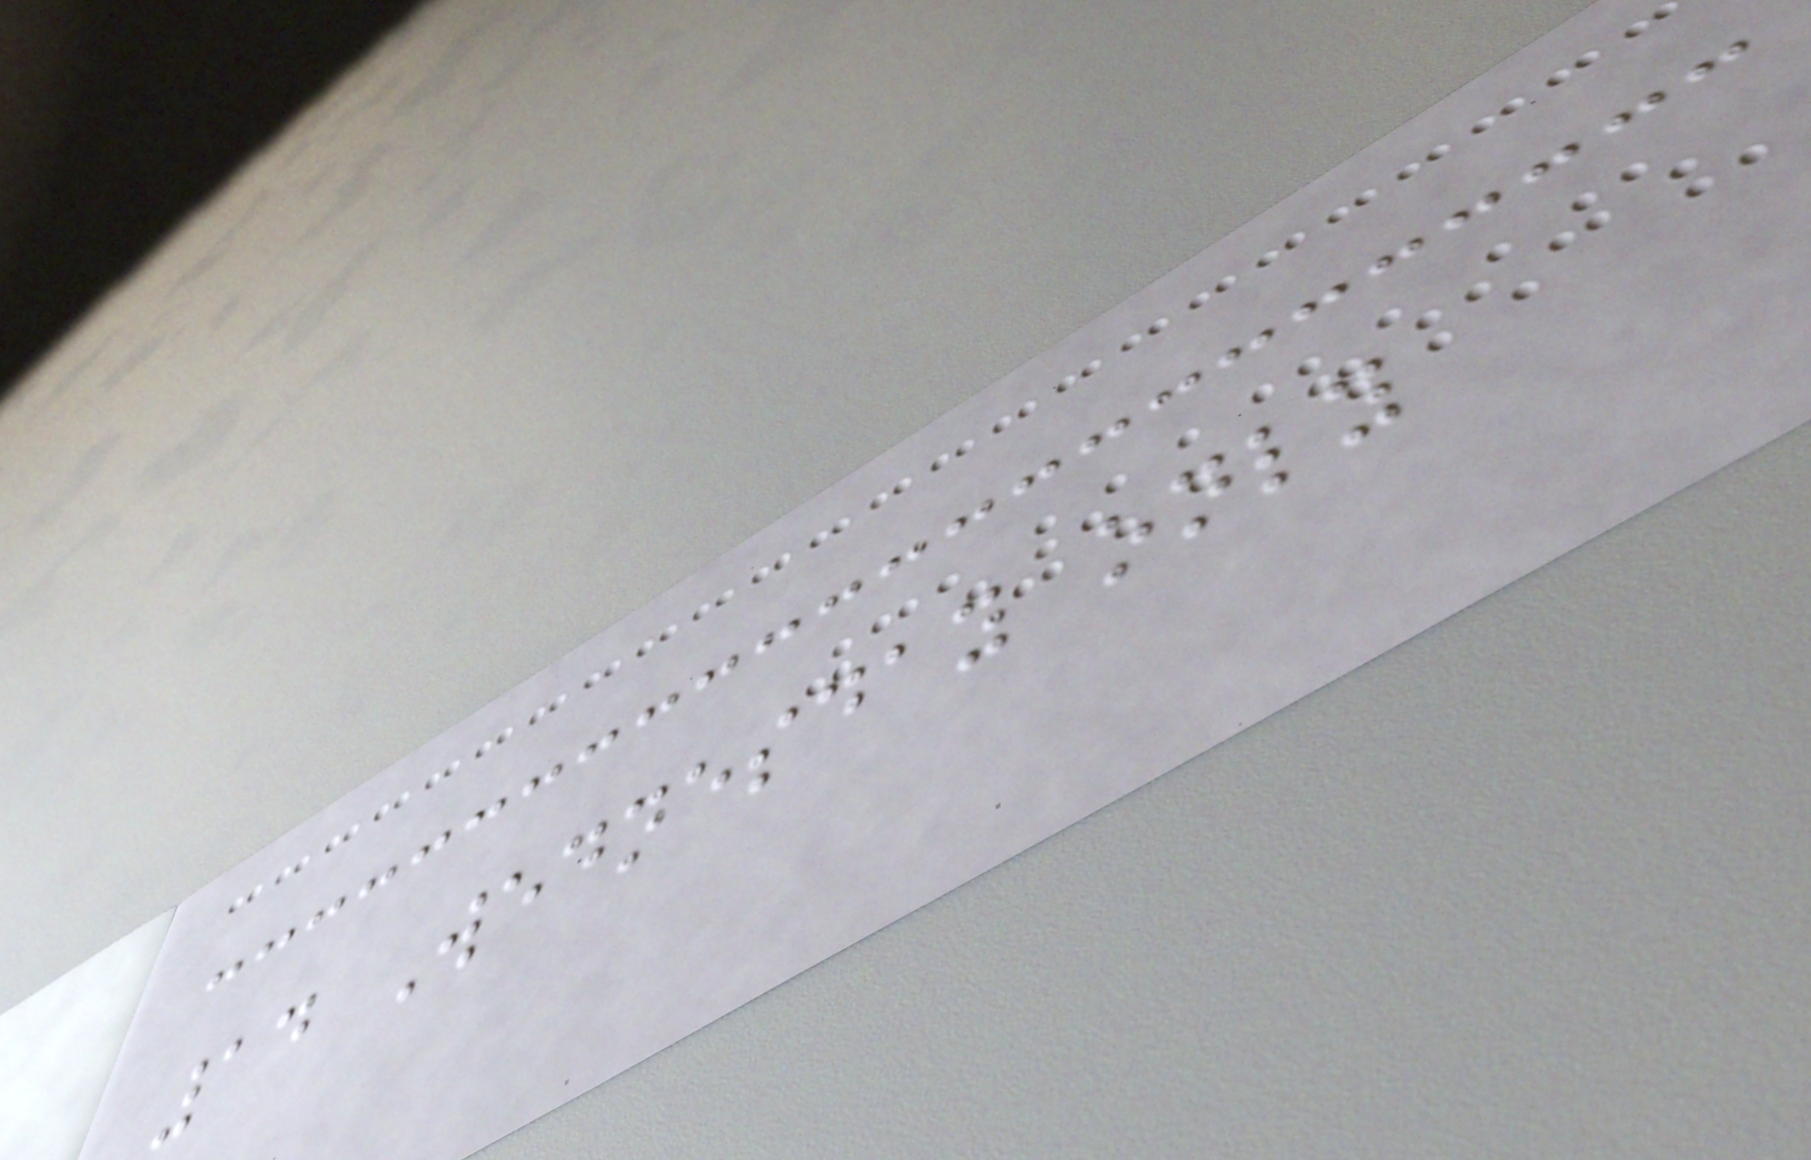14 Wednesday only
